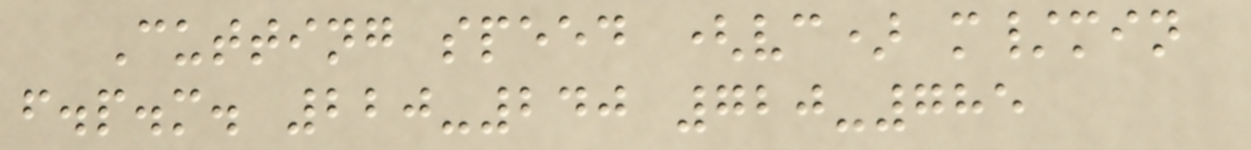Cutting speed (vc) m/min
f.p.m. 220-240 720-785
